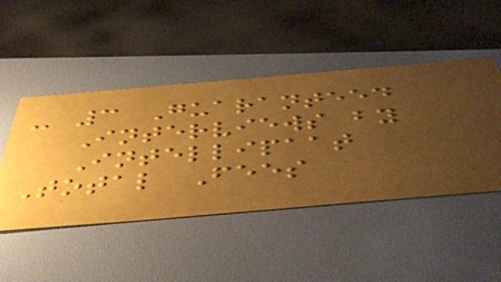- 3 Guaranteed
Interviews by
Intellipaat
Total Fees
